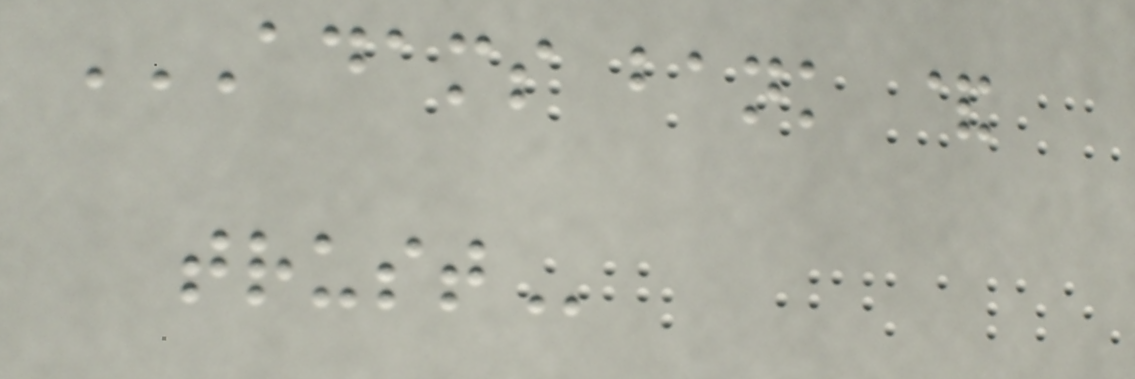ADAMS BANK &
TRUST
